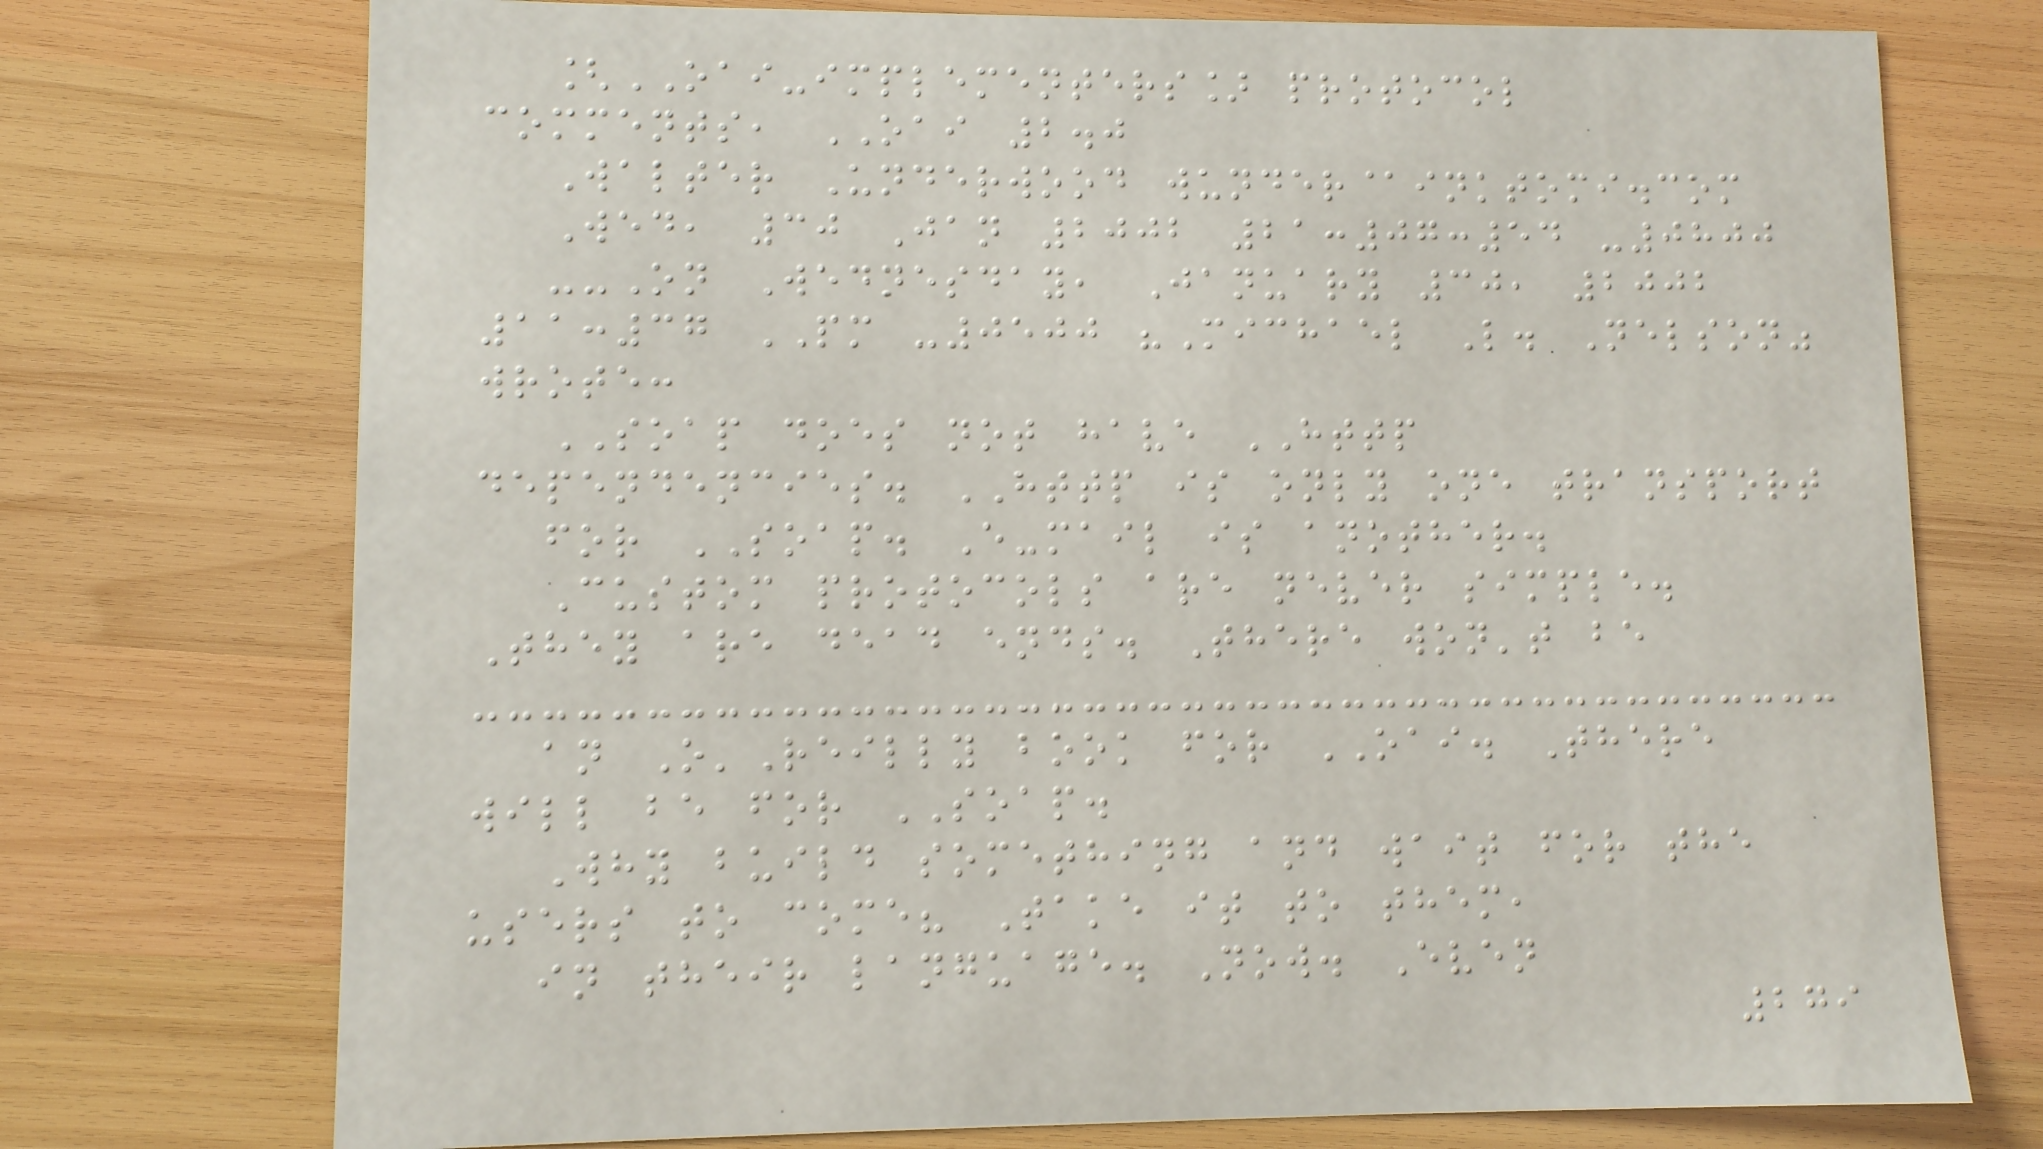[OAI-implementers] protocol
comments, OAI 2.0
Walter Underwood wunder@inktomi.com
Wed, 30 Jan 2002 21:07:54 -0800
--On Wednesday, January 30, 2002
11:37 PM -0500 "Michael L. Nelson"
wrote:
SOAP does not have HTTP
dependencies. HTTP is only one transport
for SOAP. E-mail is another.
Custom protocols are never simple.
They are dead ends. There won't be
an O'Reilly book for OAI. There
will be for SOAP.
Why build something and wait for the
users to come? Take it to them,
in their language. Now. Even
279
